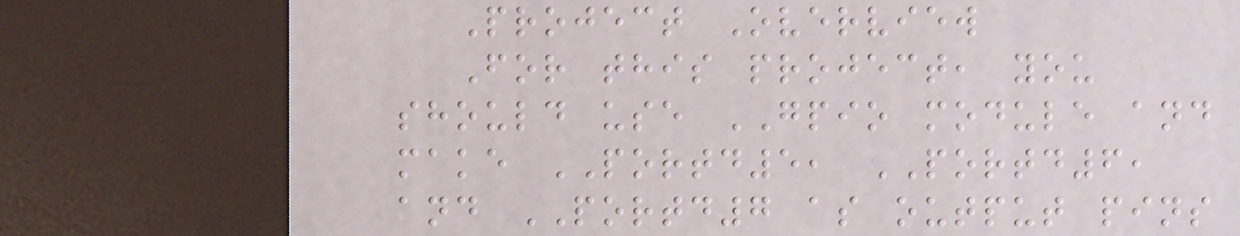Project Overview
For this project, you
should use GPIO module and
make PORTD5, PORTD6,
and PORTD7 as output pins
